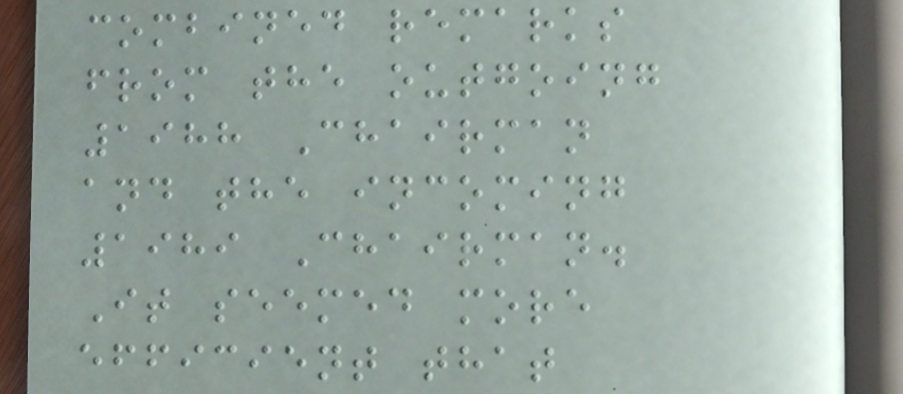combined remarks
from the outgoing
1988 Chairman
and the incoming
1989 Chairman.
It seemed more
efficient that
